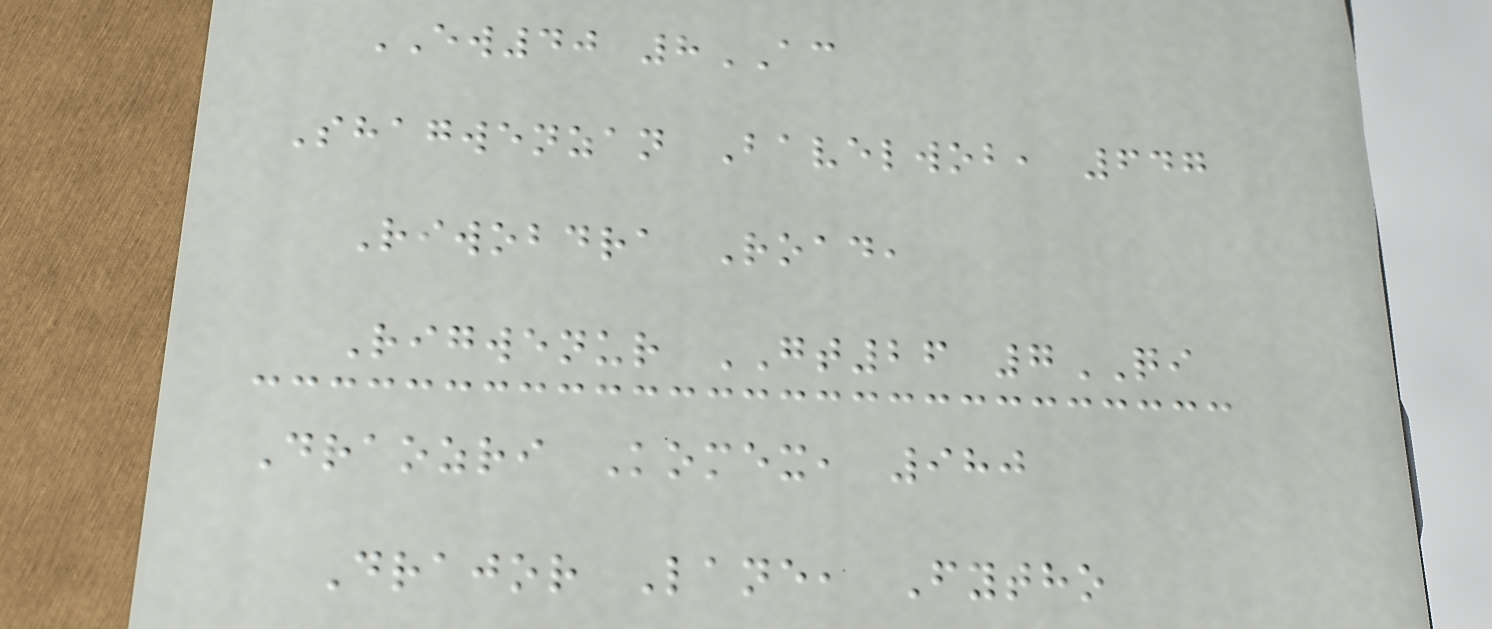EW40 8AC
Shagwenzan Bavelwob, 647
Riwobdra Road,
Rigwenur GT26 7QI
Draozri Komex, 980
Drajor Lane, Fytho
